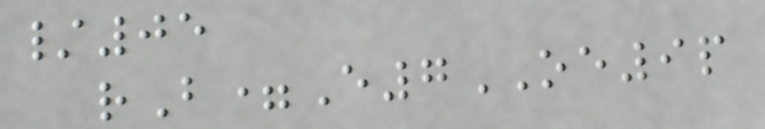/05
rB=E7OE9p
